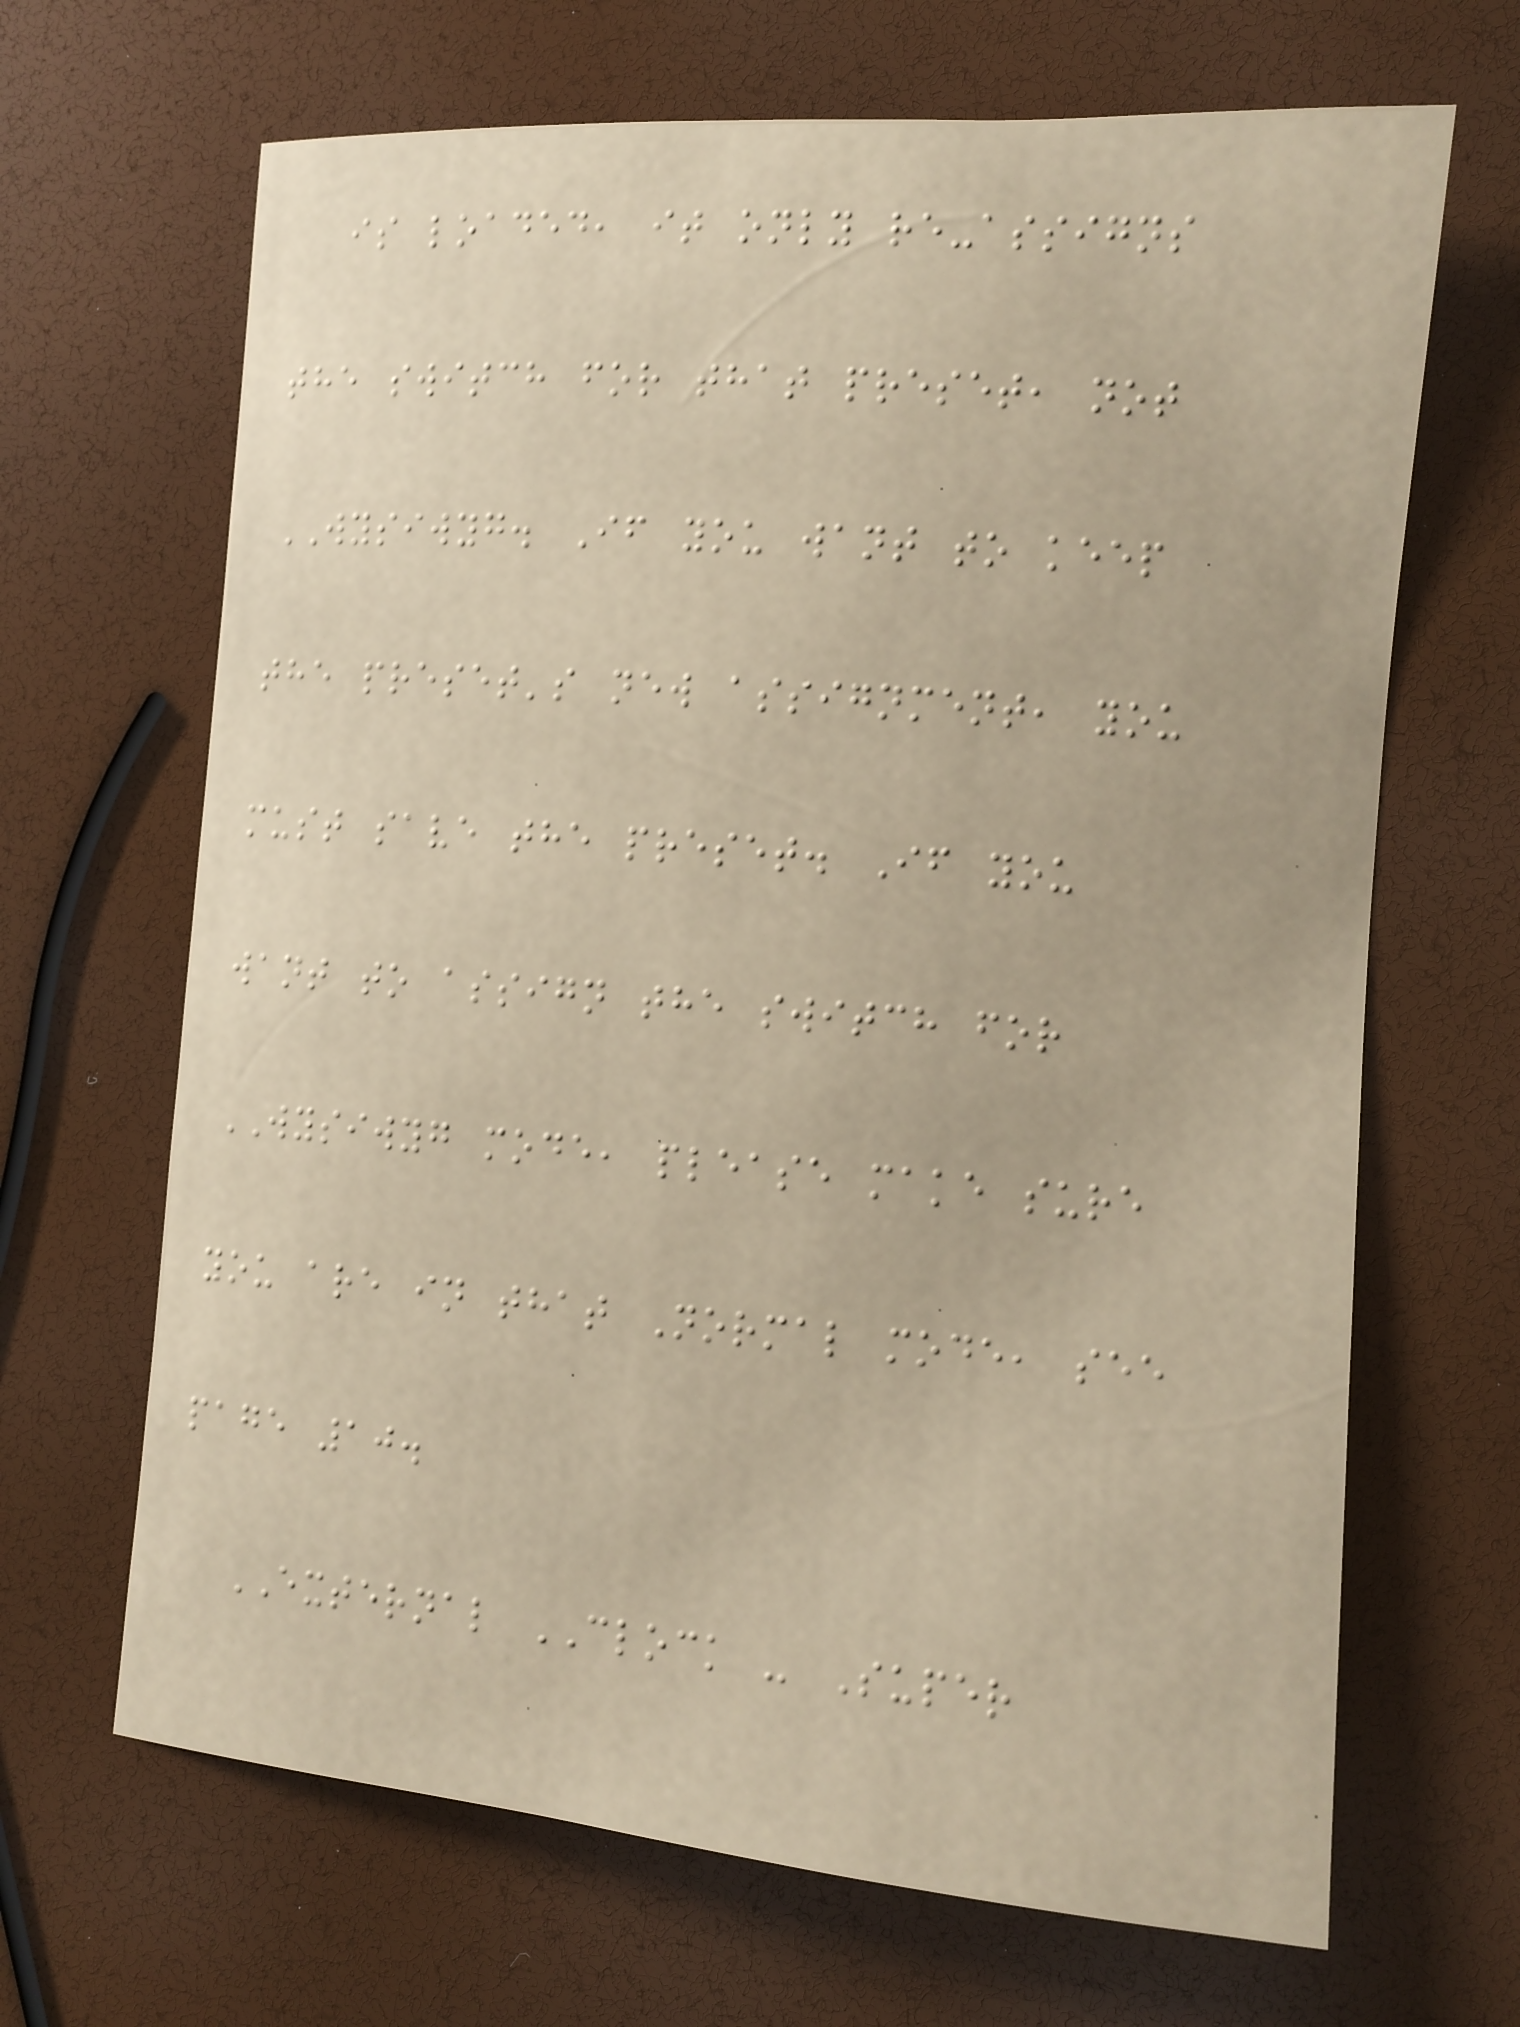is loaded, it only re-assigns
the switch for that preset, not
WYSIWYG. If you want to keep
the preset's new assignment, you
must save the preset. If you
want to assign the switch for
WYSIWYG mode, please make sure
you are in that Normal mode, see
page 10.
EXTERNAL CLOCK - Super
